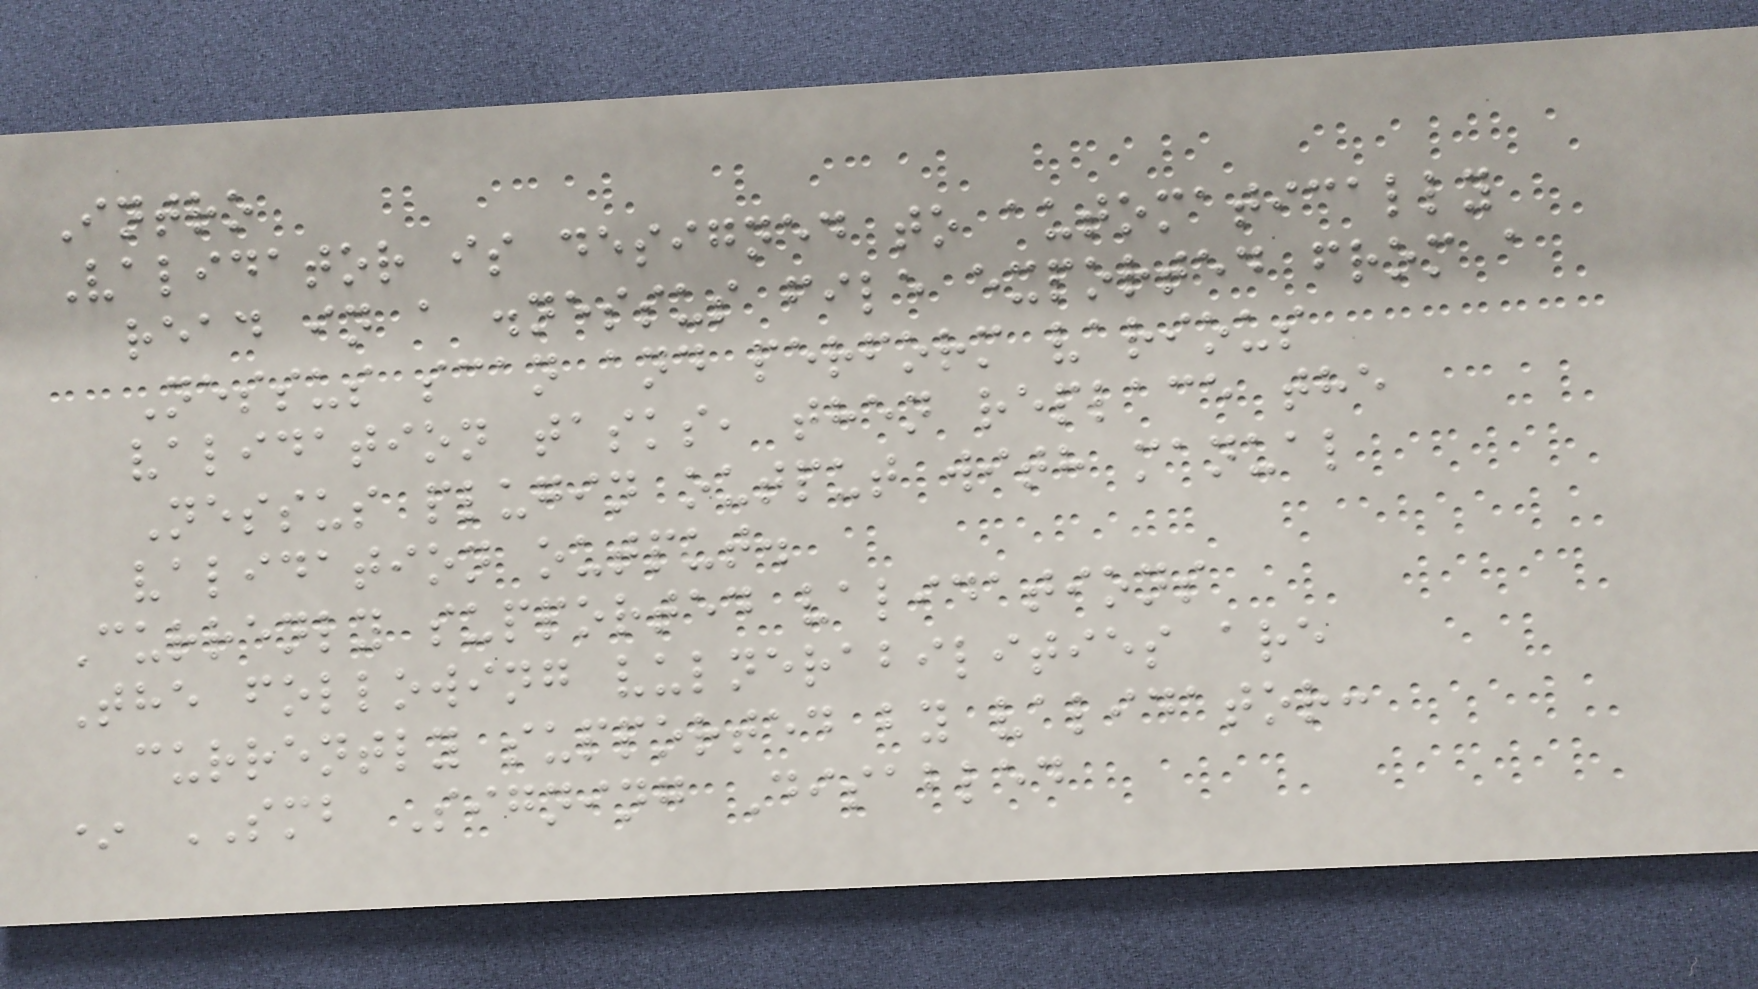Intro
Validator is designed to automatically
read in a .nessus file exported from a
Nessus scan and perform various
validation tasks, then replace the
Nessus plugin output with manual
validation output.
Currenly supported validations
The following vulnerabilities are
currently supported by validator:
* SMB Signing Disabled
